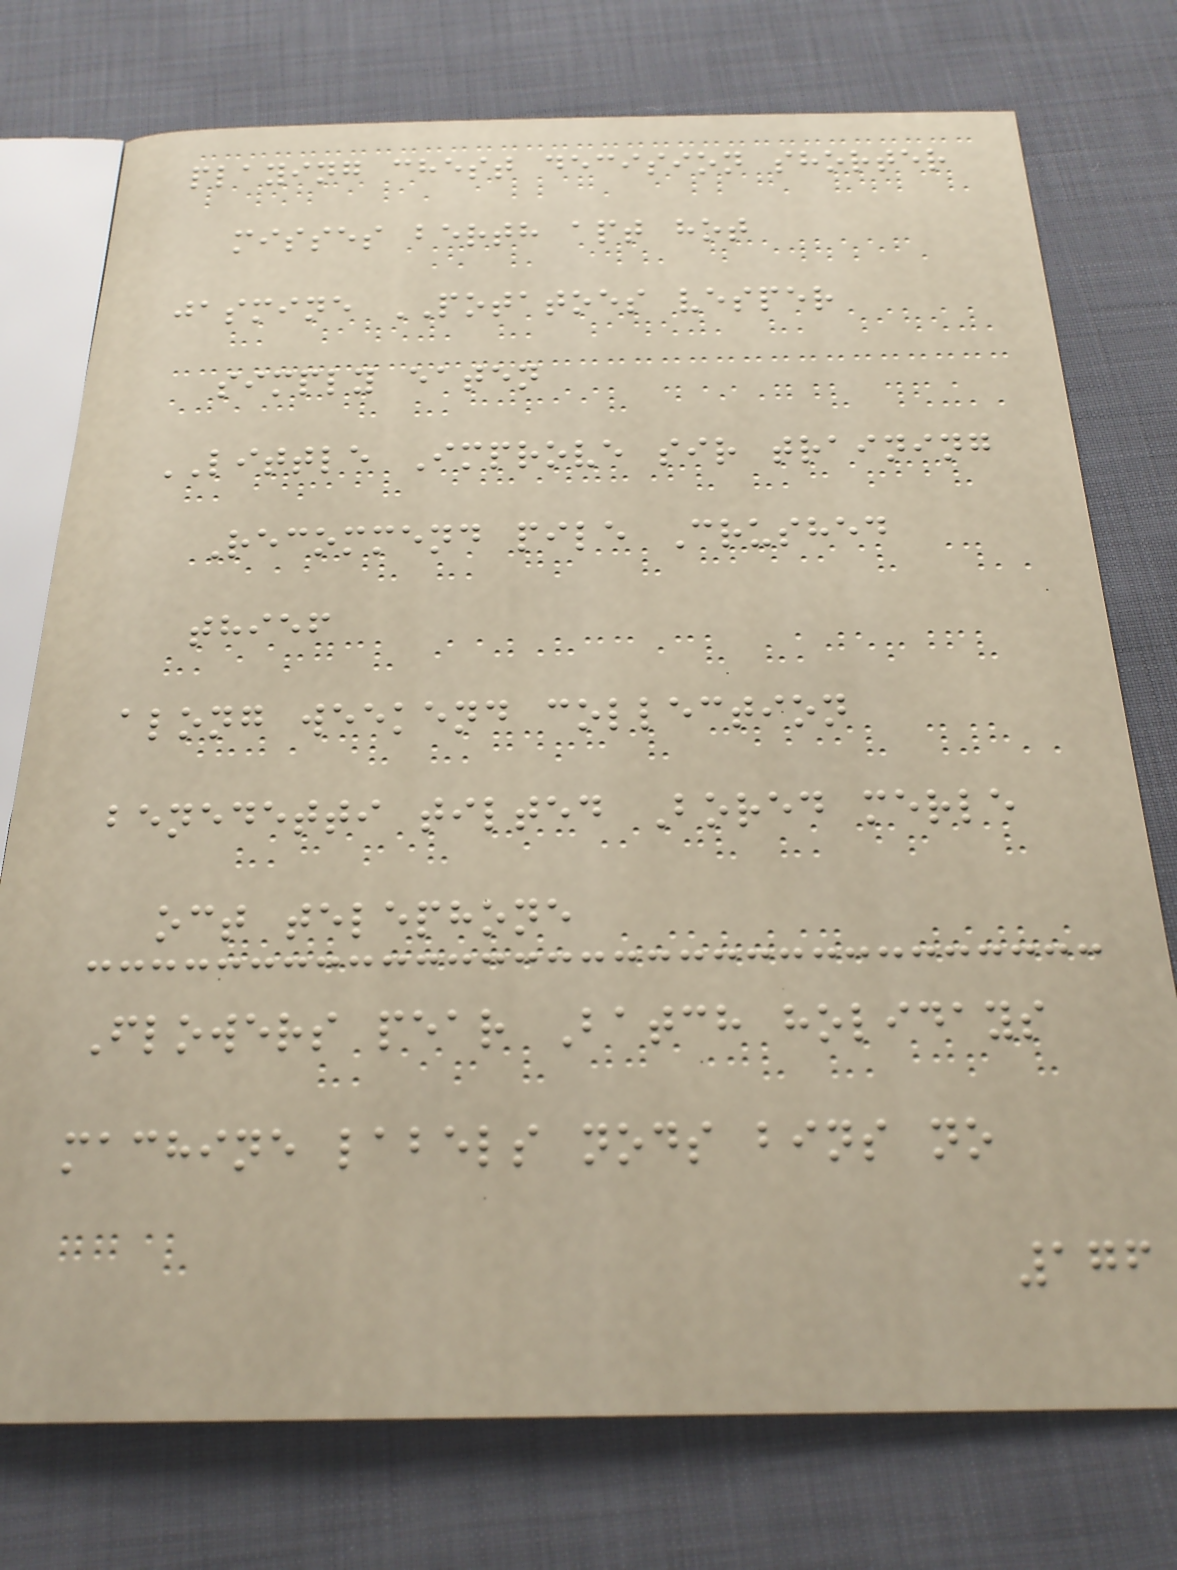playing chest decision shorter
misses berth apt hot
jasmine POTATOES vesper
simply eaten
LITTLE Improve sir training
Recommend pile Crushed
thief
along weekend collection
benedetti tilted Bored merle
oct telephone
Flowers pear Batch holidays
machine labels nods bins no
176
